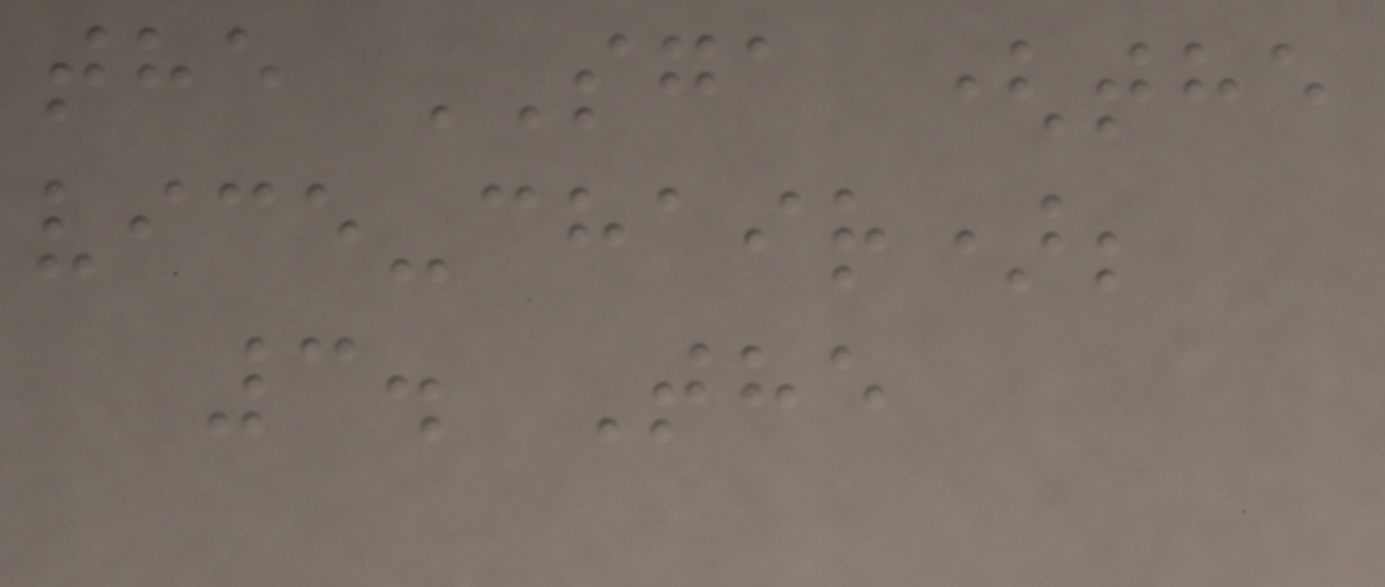the SGA (the
vice-chair);
3. The
